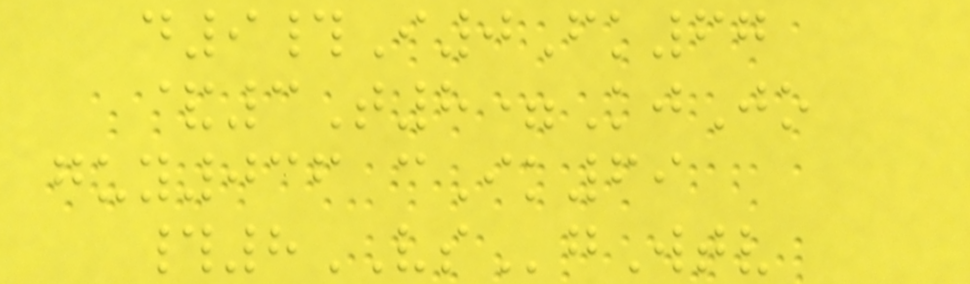d9#I0Fk67
&3T8=KjJo
guy036 cIk69
#8VSgWtv
